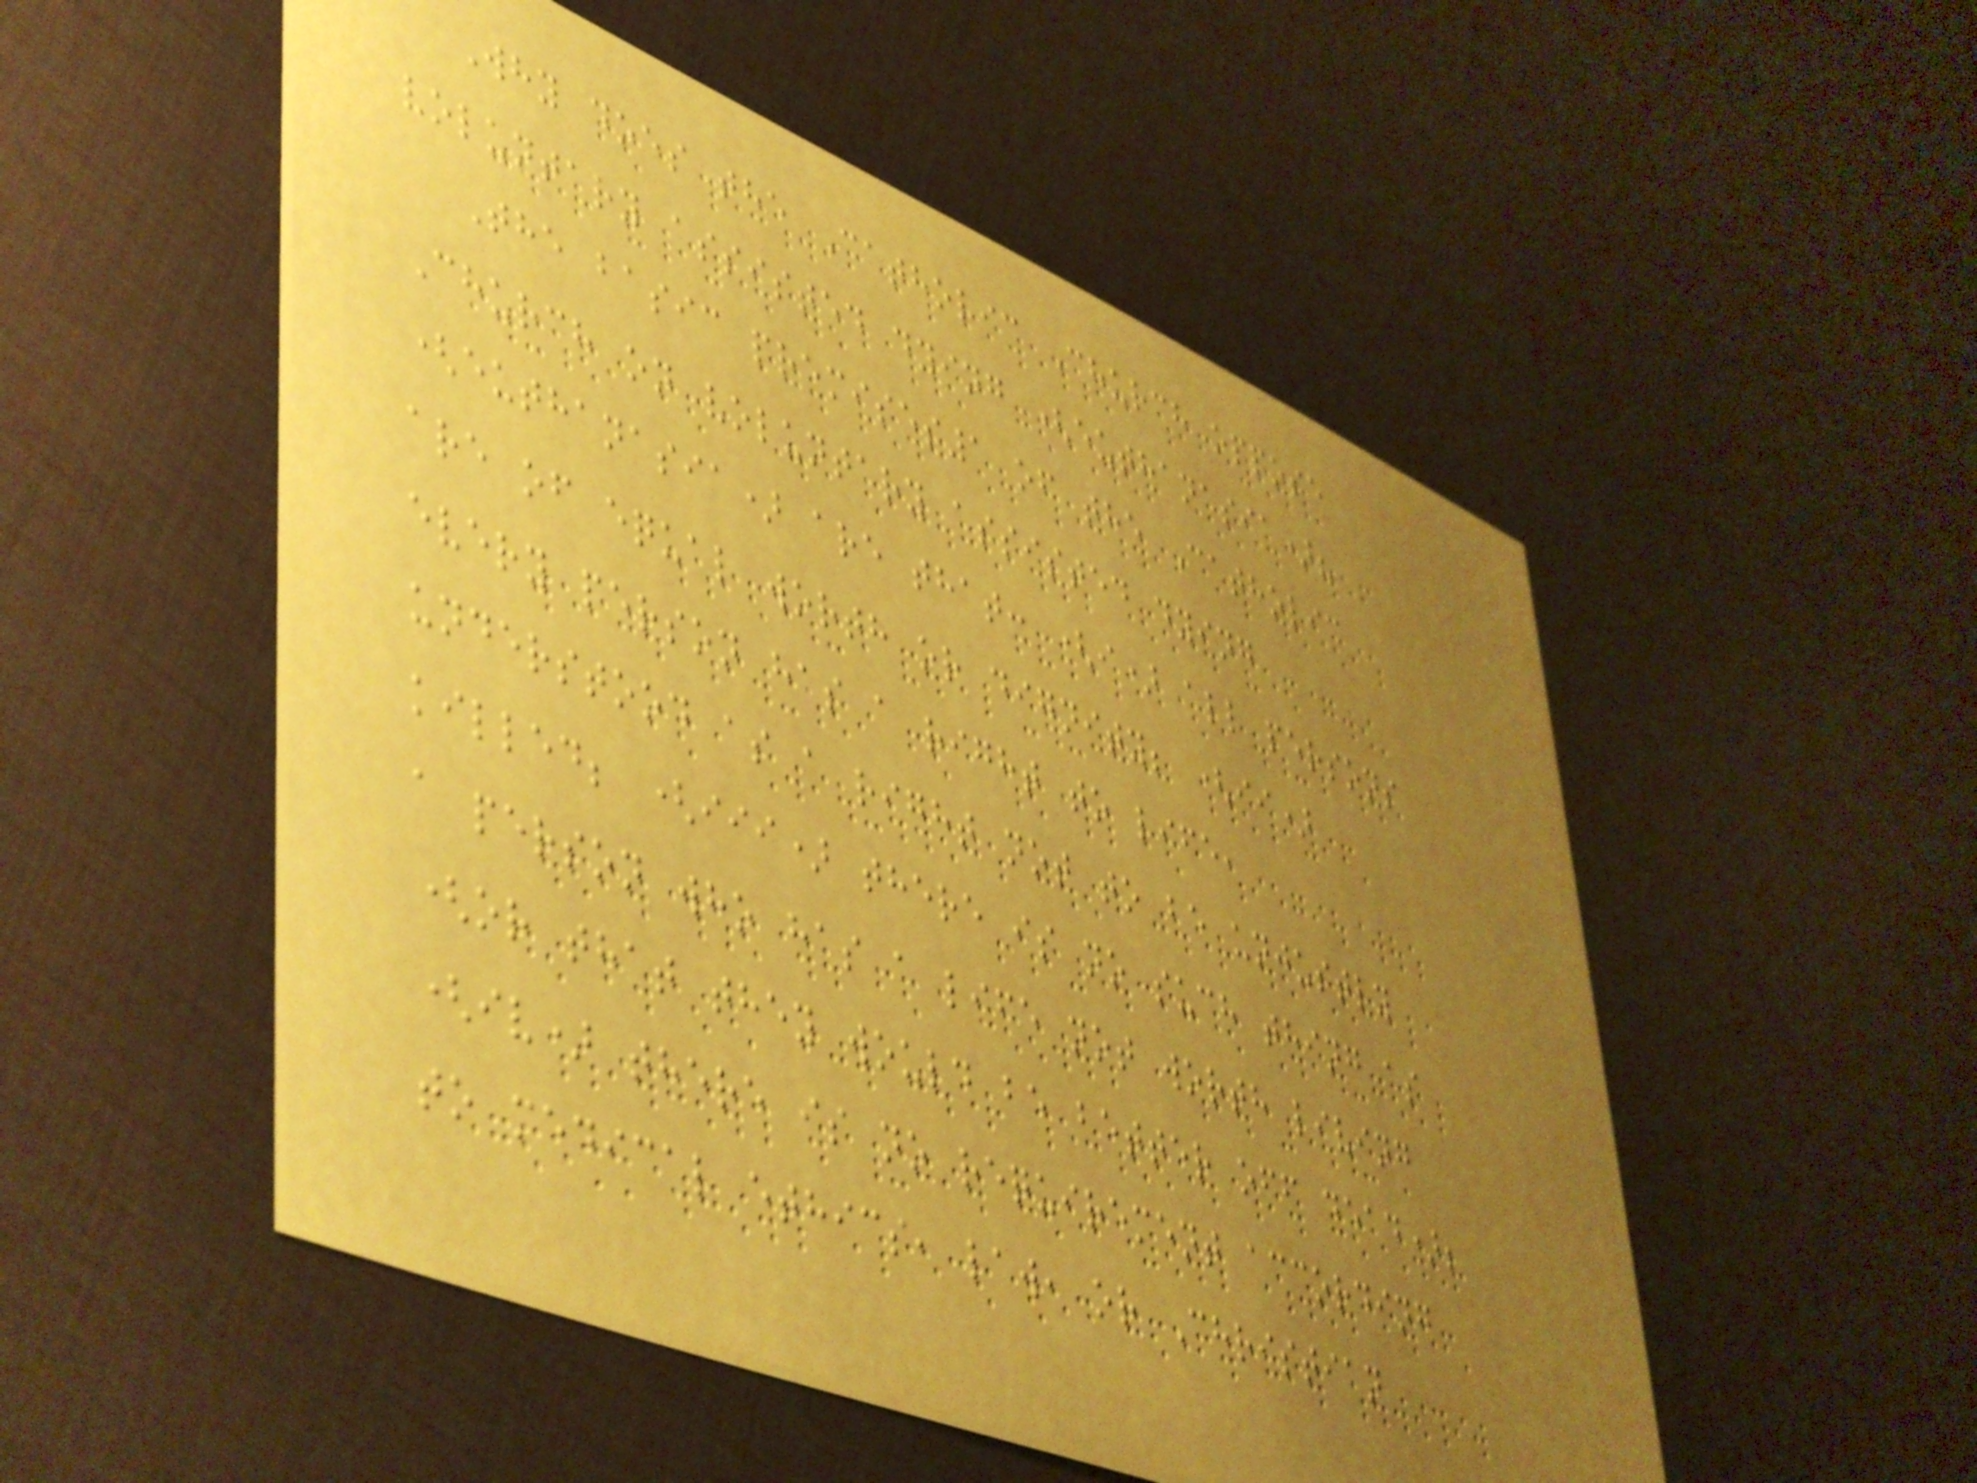Why does the Catholic Church oppose
voluntary assisted dying (euthanasia)?
The basic premises1 of the Catholic
Church on voluntary assisted dying
(euthanasia) are that: (i) all persons
are of equal worth or dignity; (ii)
every person has a right to life,
understood as a right not to be unjustly
killed; (iii) there is no such thing as
a person who has a life not worth living
(or that they would be better off dead);
(iv) there is no requirement according
to medical ethics, law, or Christian
